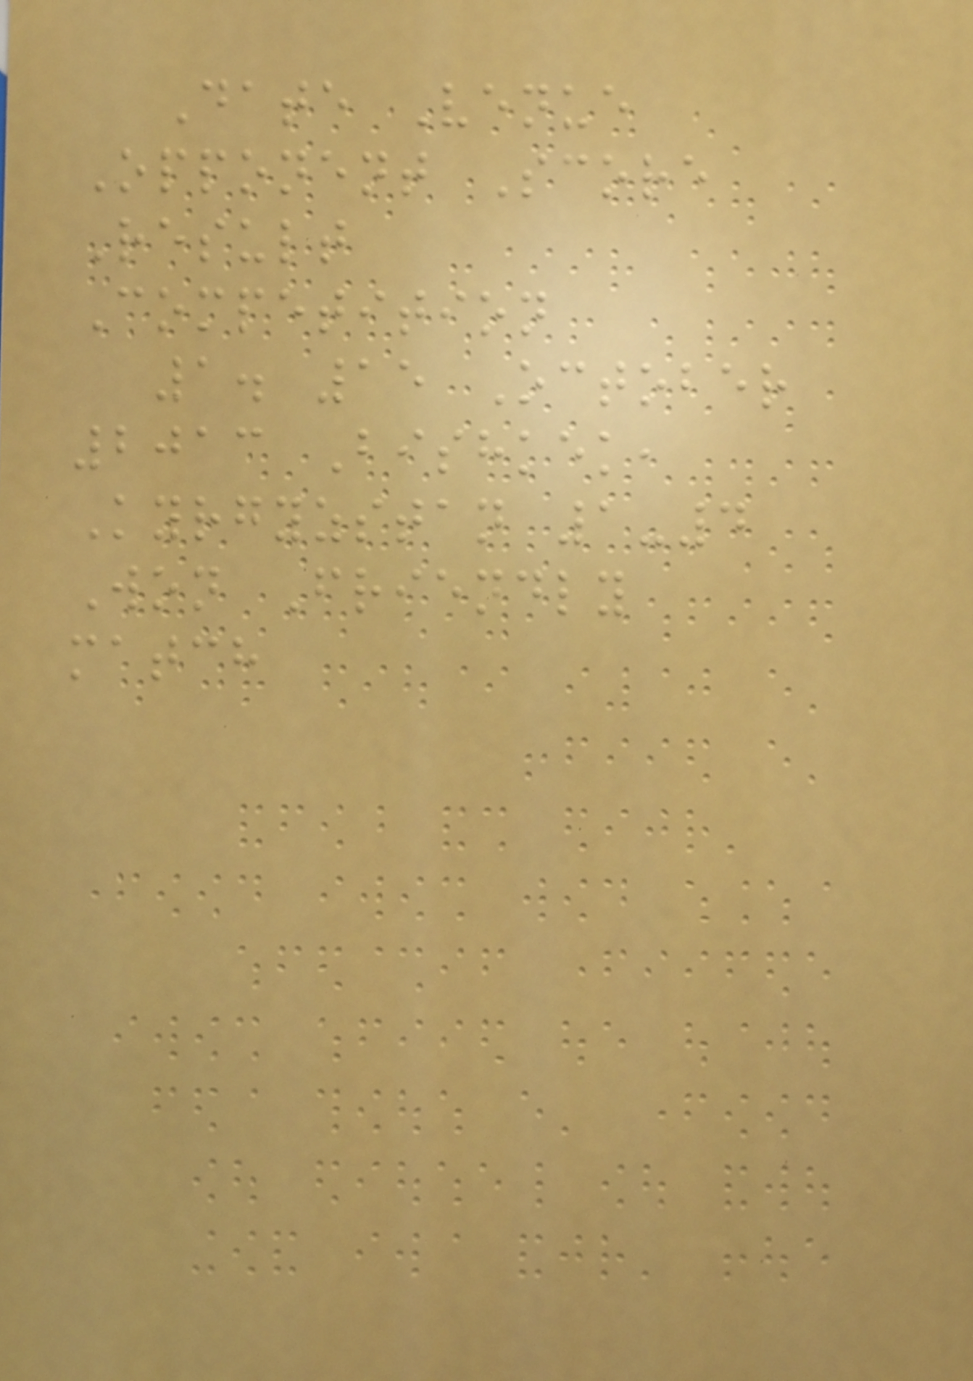Date Venue
Opponent Score
Result
Competition
1. 15 October
2013 Bishkek,
Kyrgyzstan 1-4
Won Friendly
match
